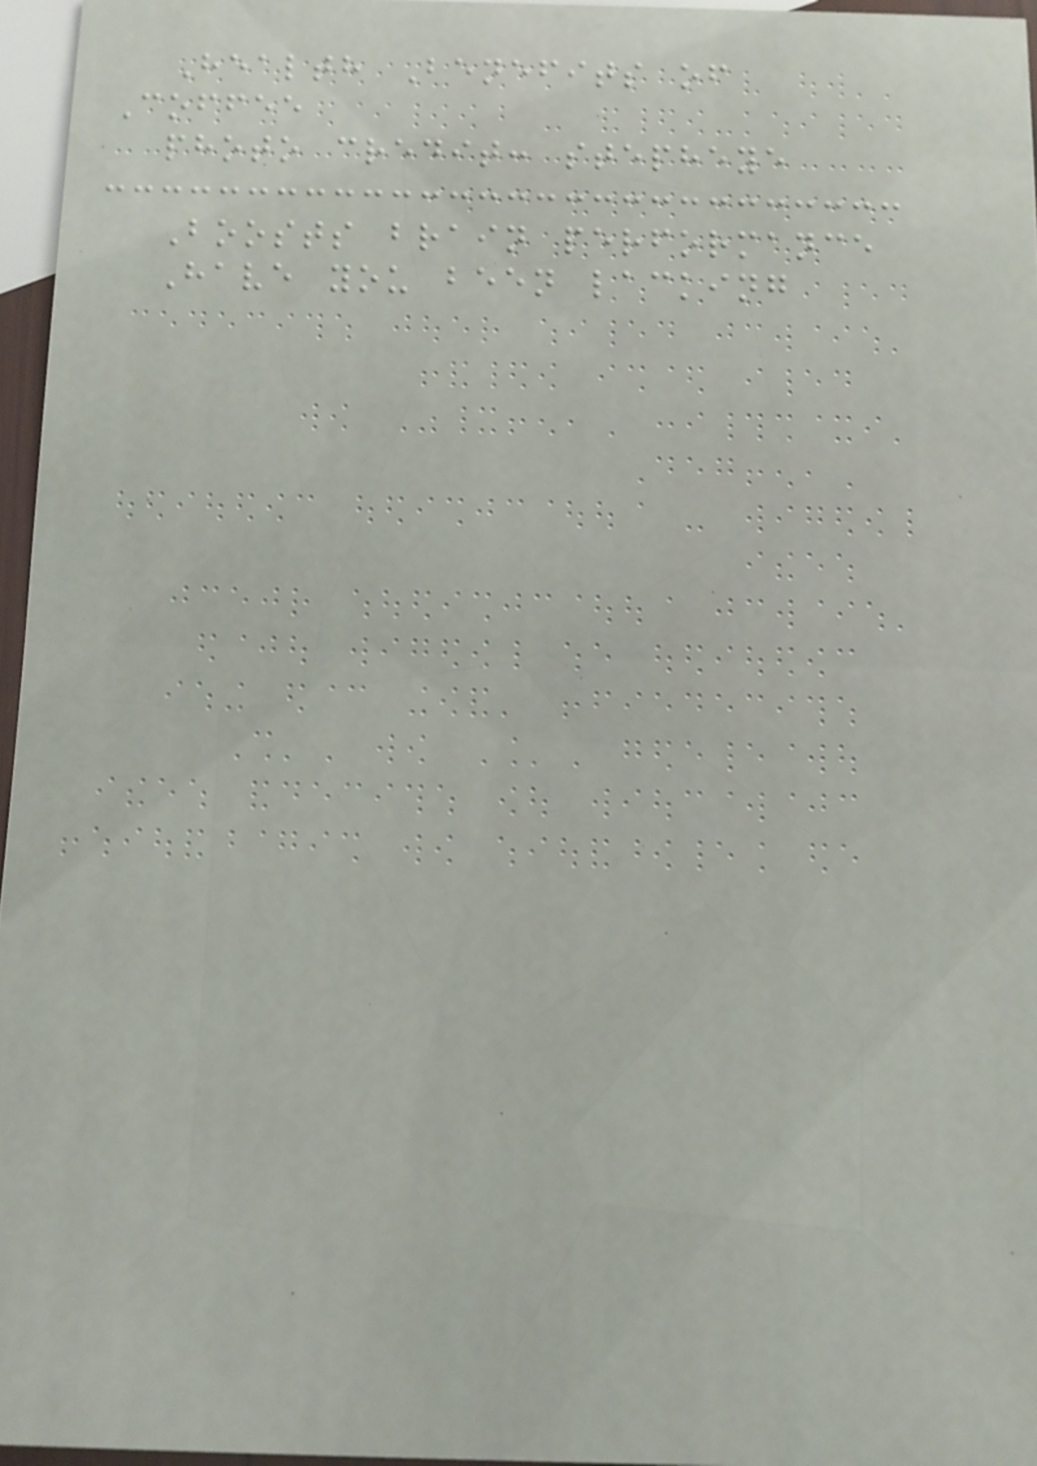Health Benefits of
Coffee
photo credit: stepheye
Boosts brain performance
Have you been lacking
